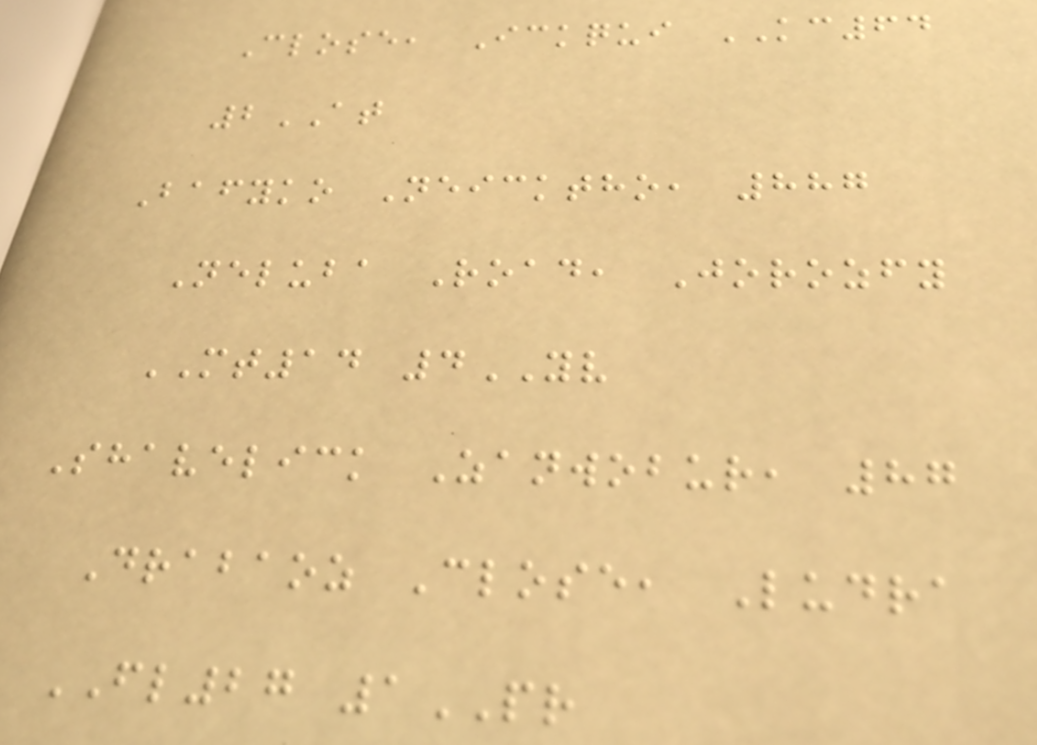Close, Ickqui KC64
2AT
Bafyko Neicktho, 887
Neluba Road, Jorozfy
MT14 4YV
Shavelick Zanwobur, 87
Drabaoz Close, Ludra
FL27 1PR
